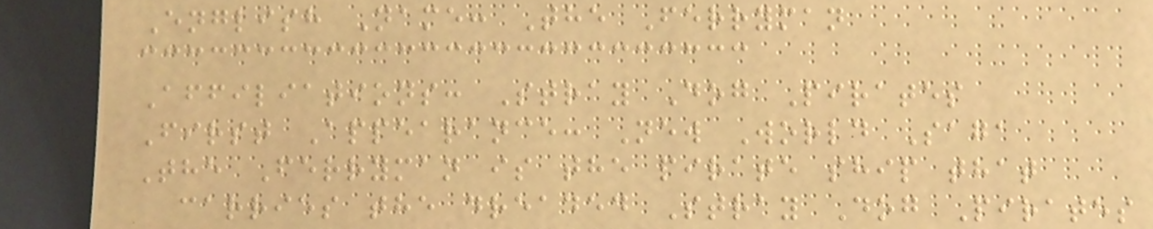English Name: The Ferryman
Affiliations: Stray Dog Pirates
First Appearance: New World Saga
The Ferryman is the pirate ship that
carries the dreaded Stray Dog Pirates
